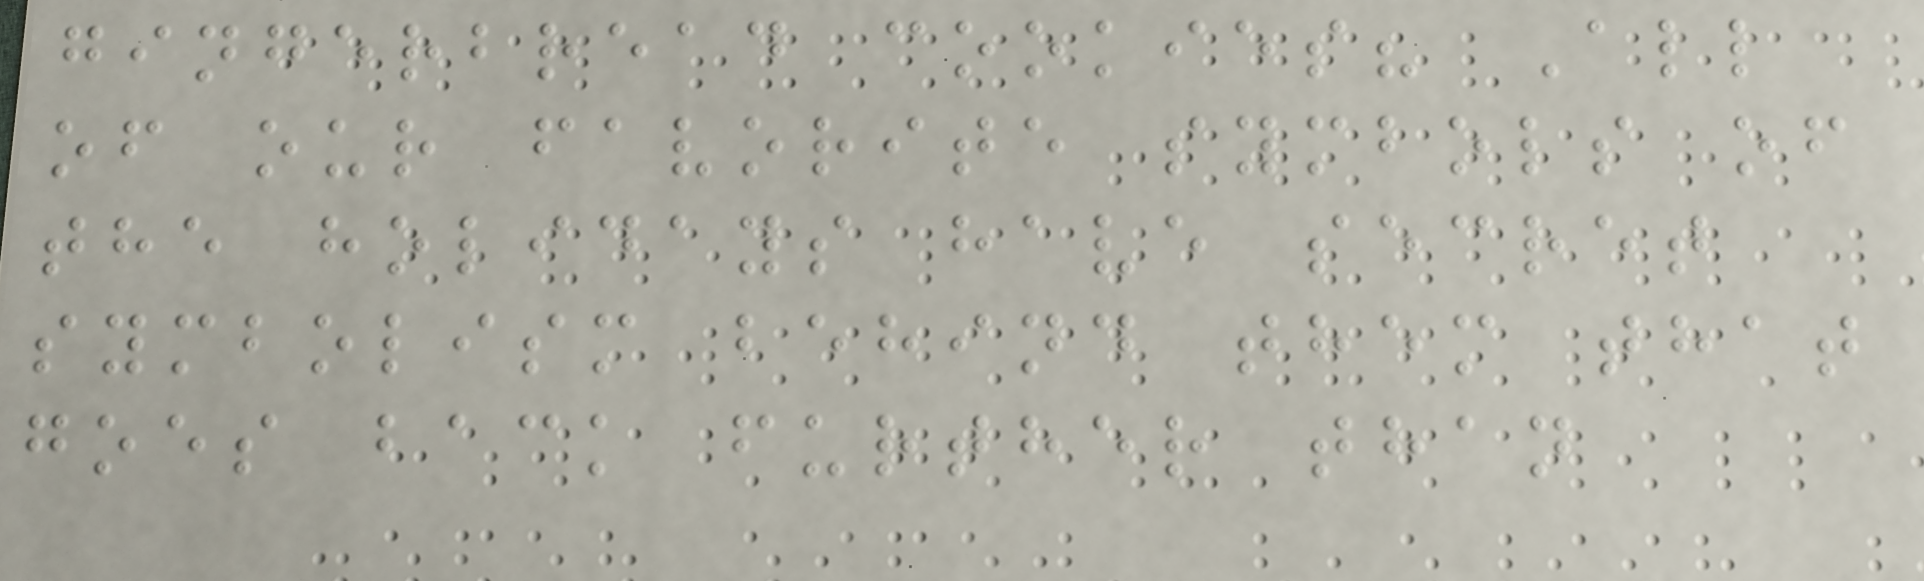gingerbread cookies? All
of our favorite symbols of
the holidays have secret
symbolism behind them that
goes back further than
